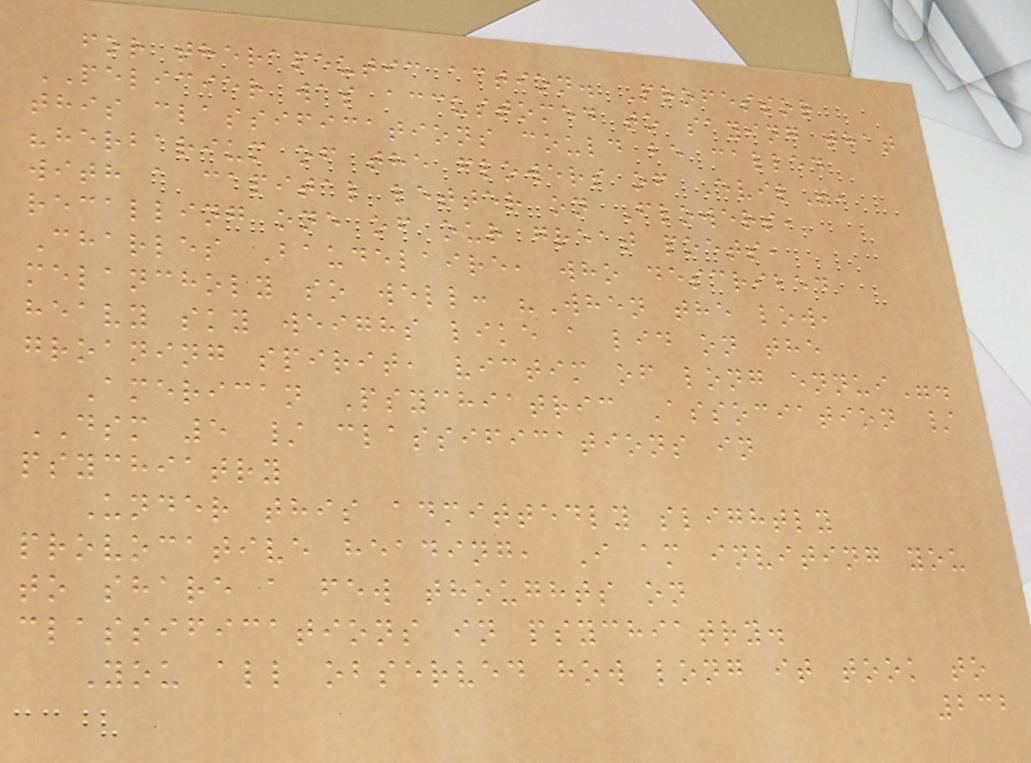for therapeutic action. Professor
PELICIER was accustomed to saying that
this classifications could be called
"herbarium of the flowers of Evil",
with a capital letter on Flowers,
recalling one of our great poets,
Charles Baudelaire, who described
melancholy so well: "When the low,
heavy sky weighs like a lid on the
groaning spirit, victim of long ennui".
American Psychiatric Association /
DSM 5 / classifications in
psychiatry
Under this admittedly slightly
provocative heading, I am inviting you
to share a few thoughts on
classifications in psychiatry.
You all observed how long it took to
232
